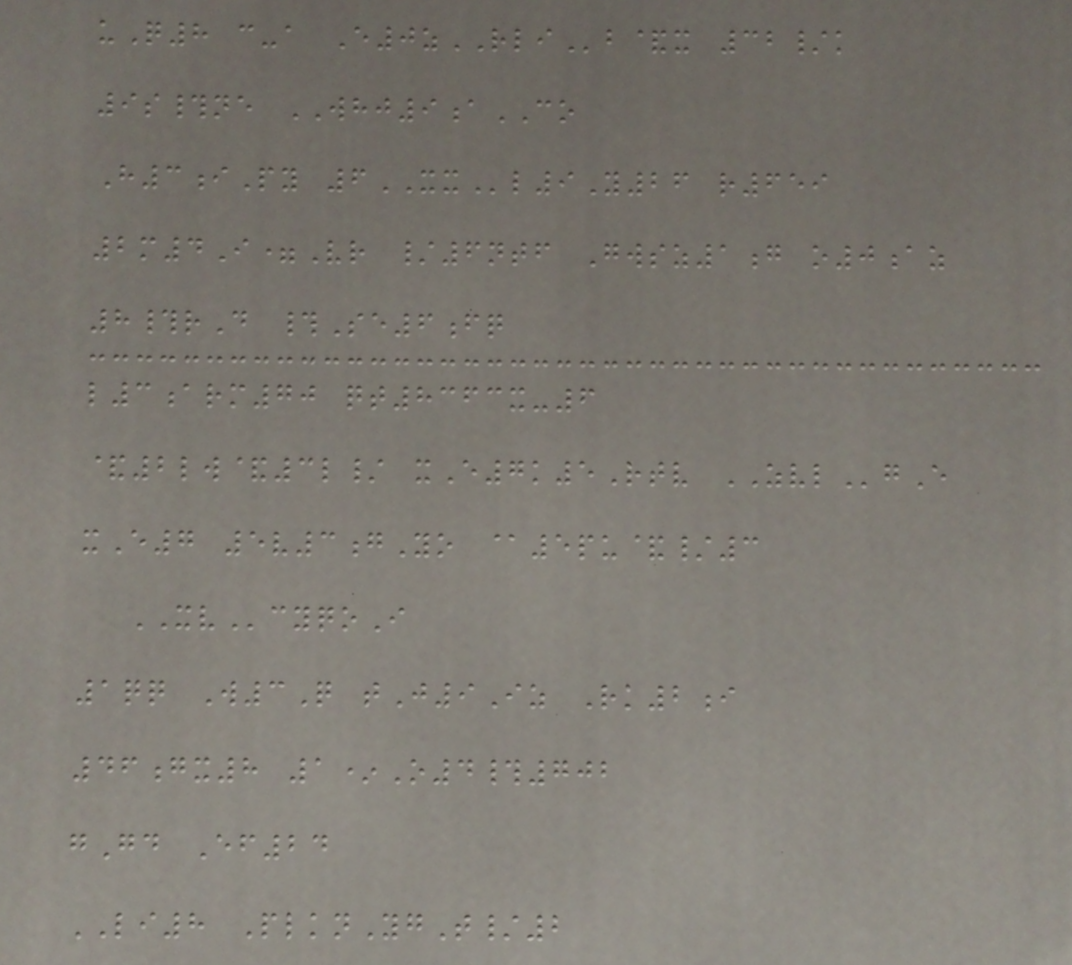uQ8 c-a E0zRLIb&x 32/k
9s#ne WHJ9aCO
H3iPy 6XXl9Y26 r659
2m4I=Vr /6ntf Gwsz1g o0az
8#rD #Se6fq
l3arm70 qt8363x-6
&2lw&3l/ xE7k5Rtv ZVLgE
xE7 5v3gYo @5pu&/3
XVcyqoI
1qq W3Q tJ9Iz Rk2i
46gx8 1*O4#702
gGd Ef24
LI8 PlknYgT/2
